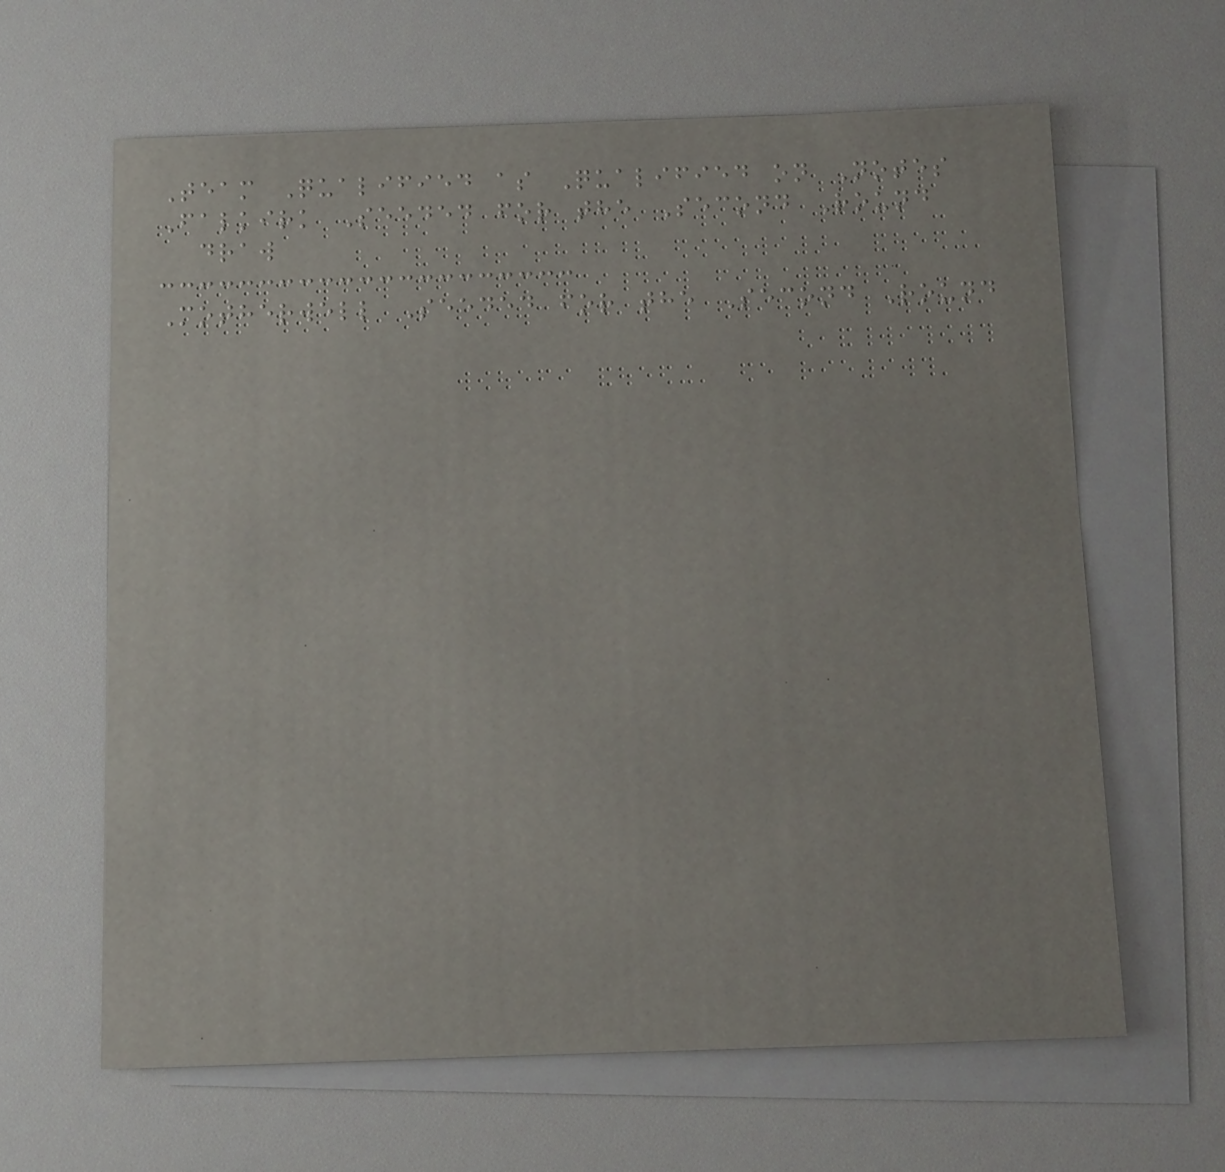Team Qualified as Qualified on Notes
Falkirk Seeded for the Second Round
draw
Motherwell Seeded for the Second Round
